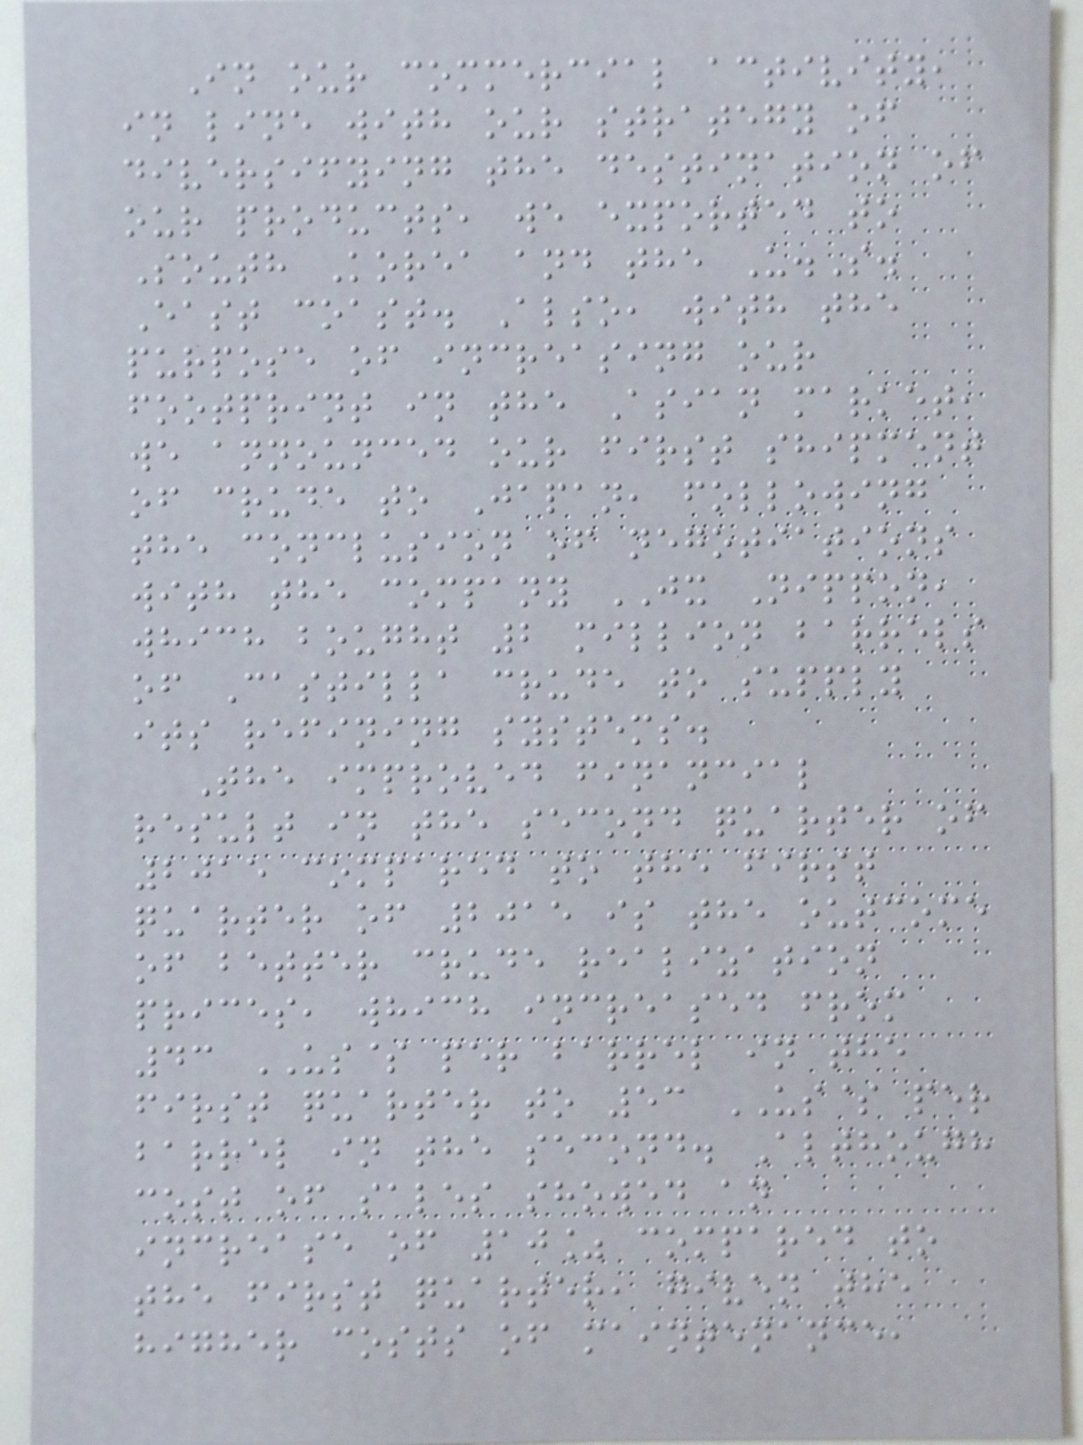In our commercial activity,
in line with our strategy of
diversifying the destination of
our products, we exported to
South Korea and the U.S.
East coast. Also, with the
purpose of increasing our
footprint in the Asian market,
we announced our first shipment
of crude to Japan, following
the conclusion of negotiations
with the company JX Nippon,
which bought 2 million barrels
of Castilla crude to supply
its refining systems.
The improved financial
result in the second quarter of
2015 compared to the first
quarter of 2015 is the outcome
of better crude realization
prices, which increased from
43 US$ per barrel in the
first quarter to 53 US$ per
barrel in the second. Although
cost of sales showed an
increase of 10% compared to
the first quarter, given the
higher costs of maintenance,
